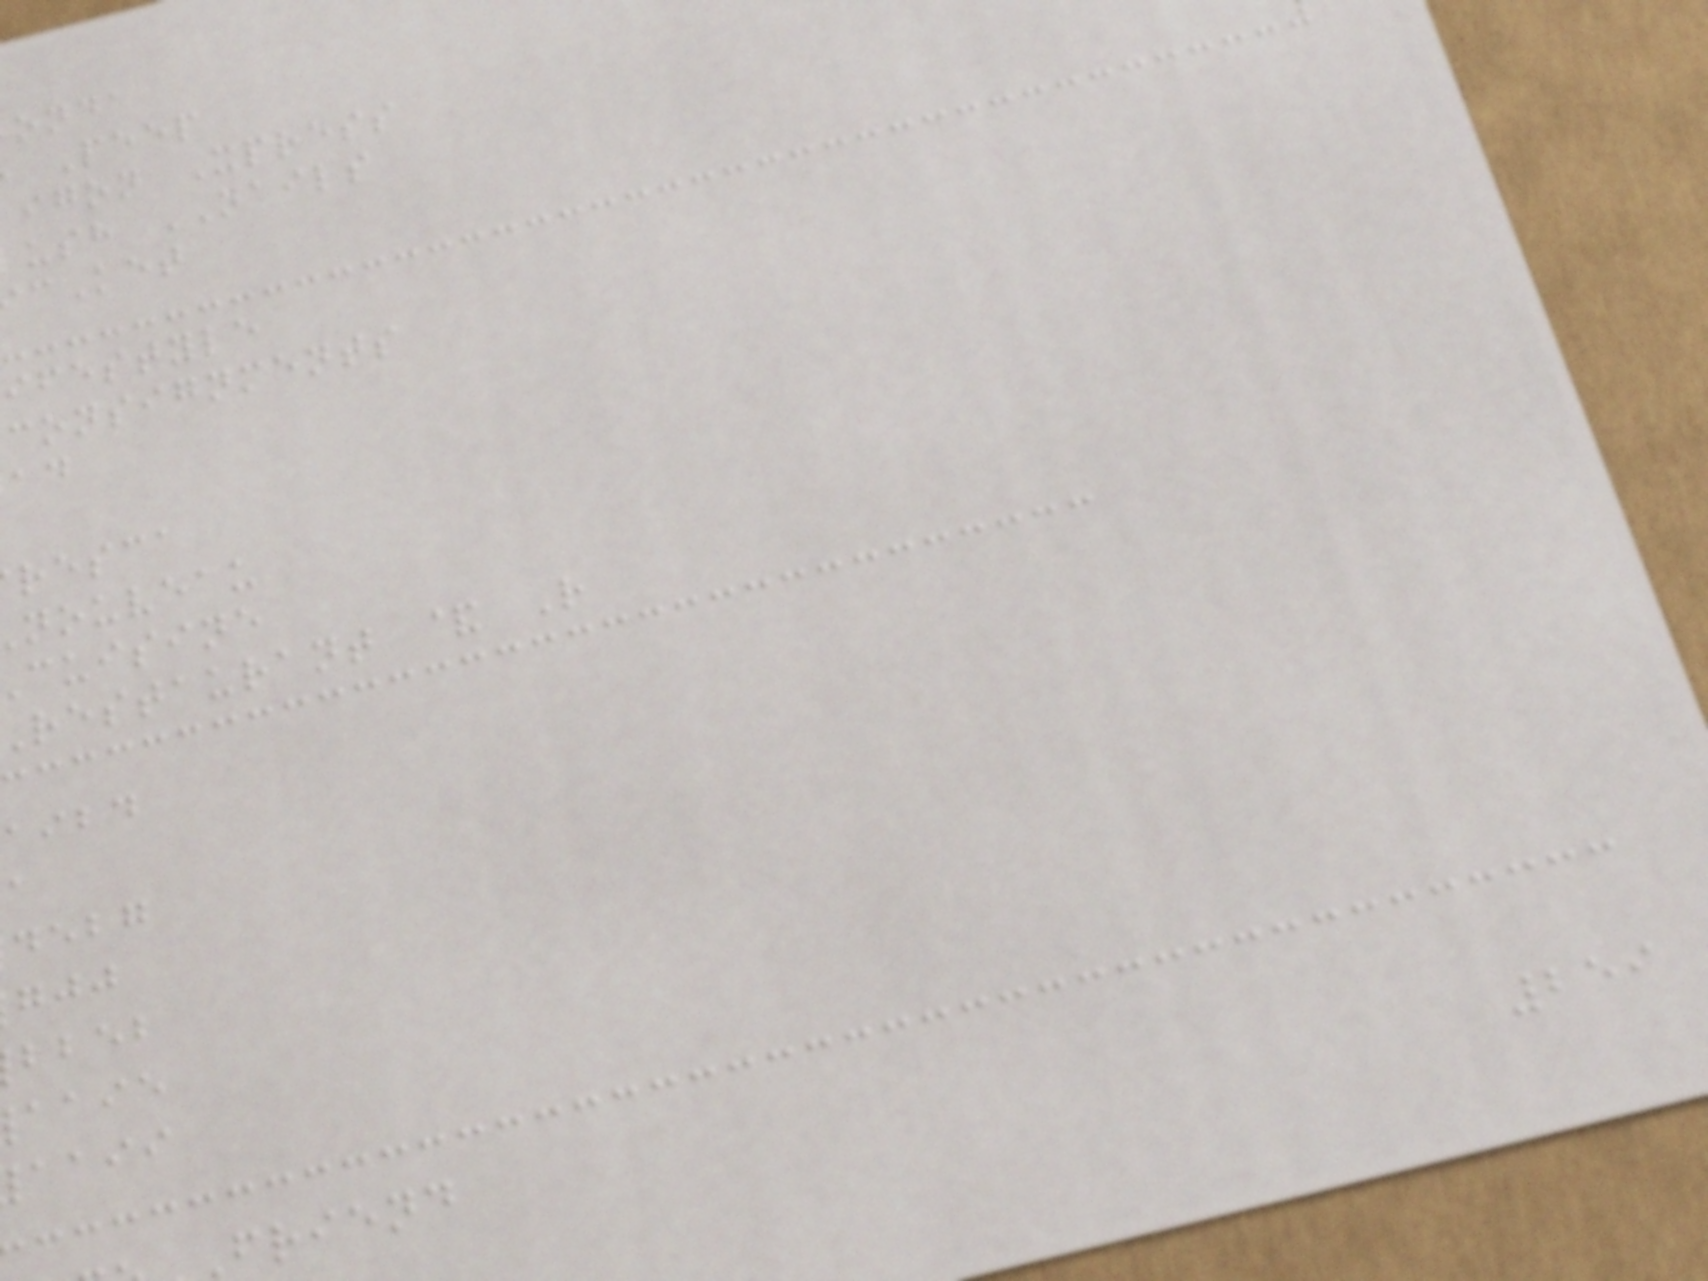onda
Peep
igon Xpress
ush NAILS
cKet
ifestyle
consignments
resca
nouveau
cuisine
restaurant & R
aibd
debg
bbeb
aaie
aaii
friend
259
